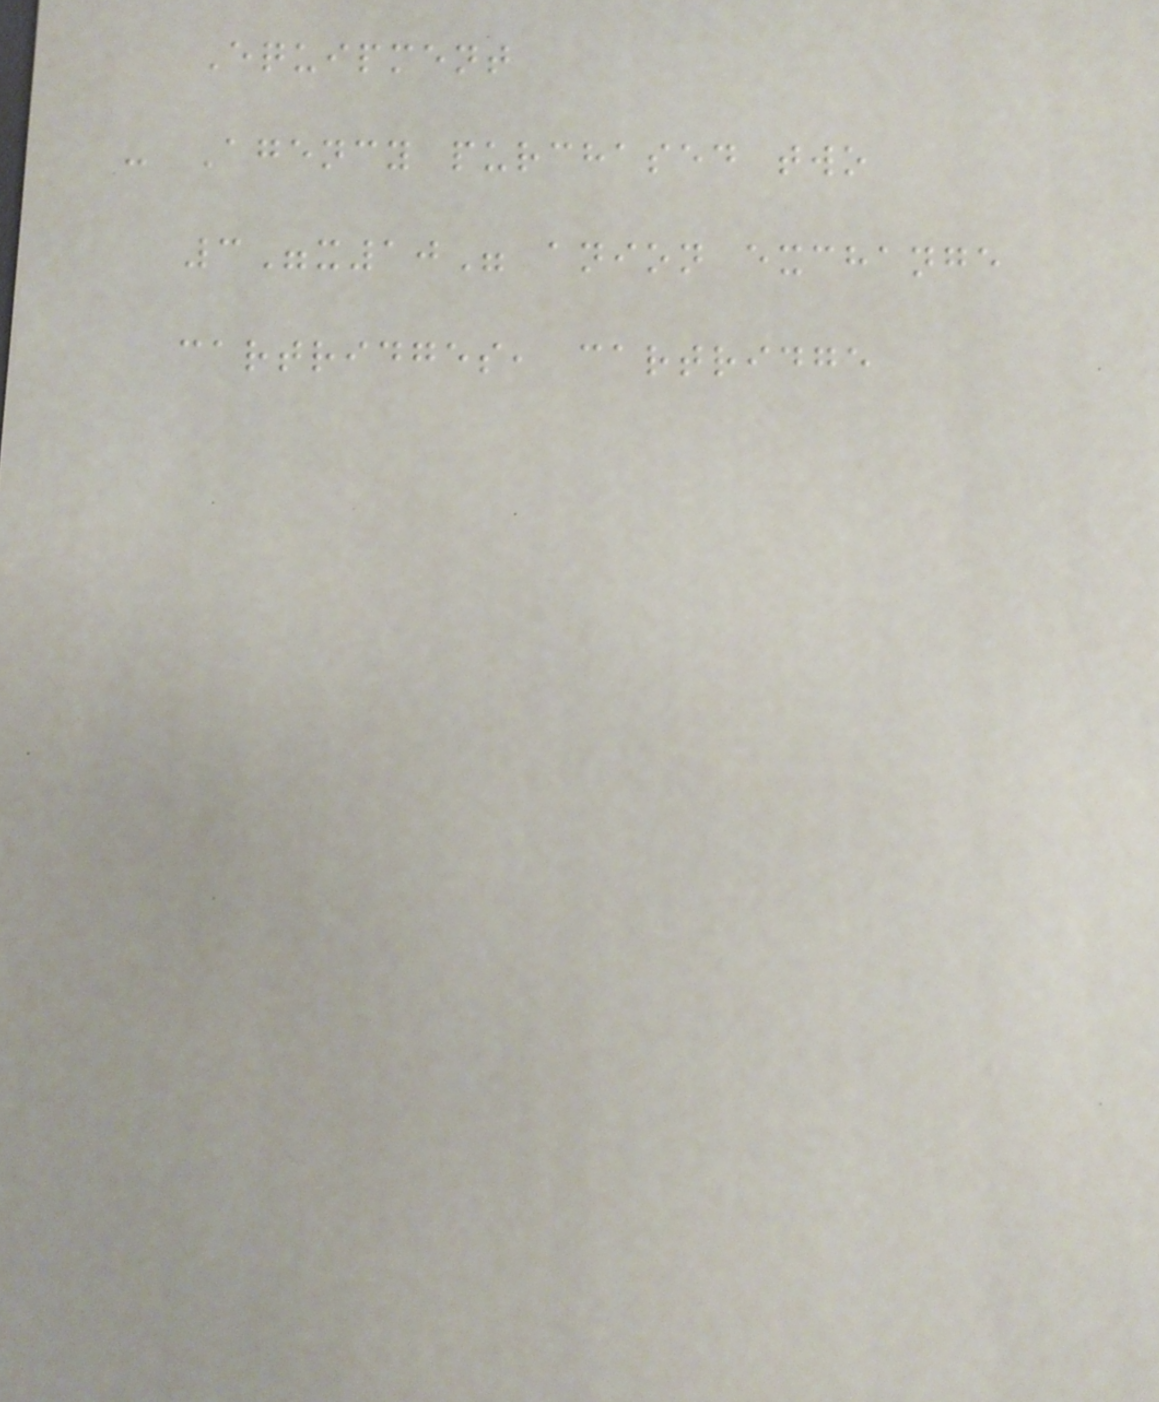Equipment
- Agency purchased two
3"x10" anion exchange
cartridges, cartridge
